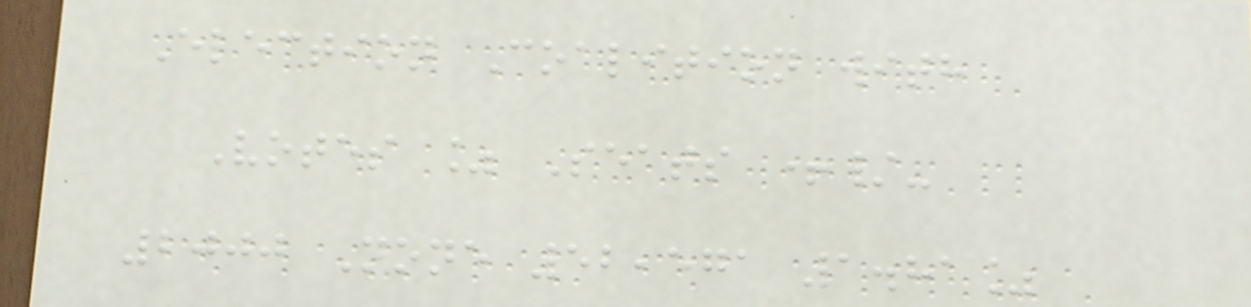Election Coalition with
Votes % Seats +/-
2000 None 52,571 1.81%
